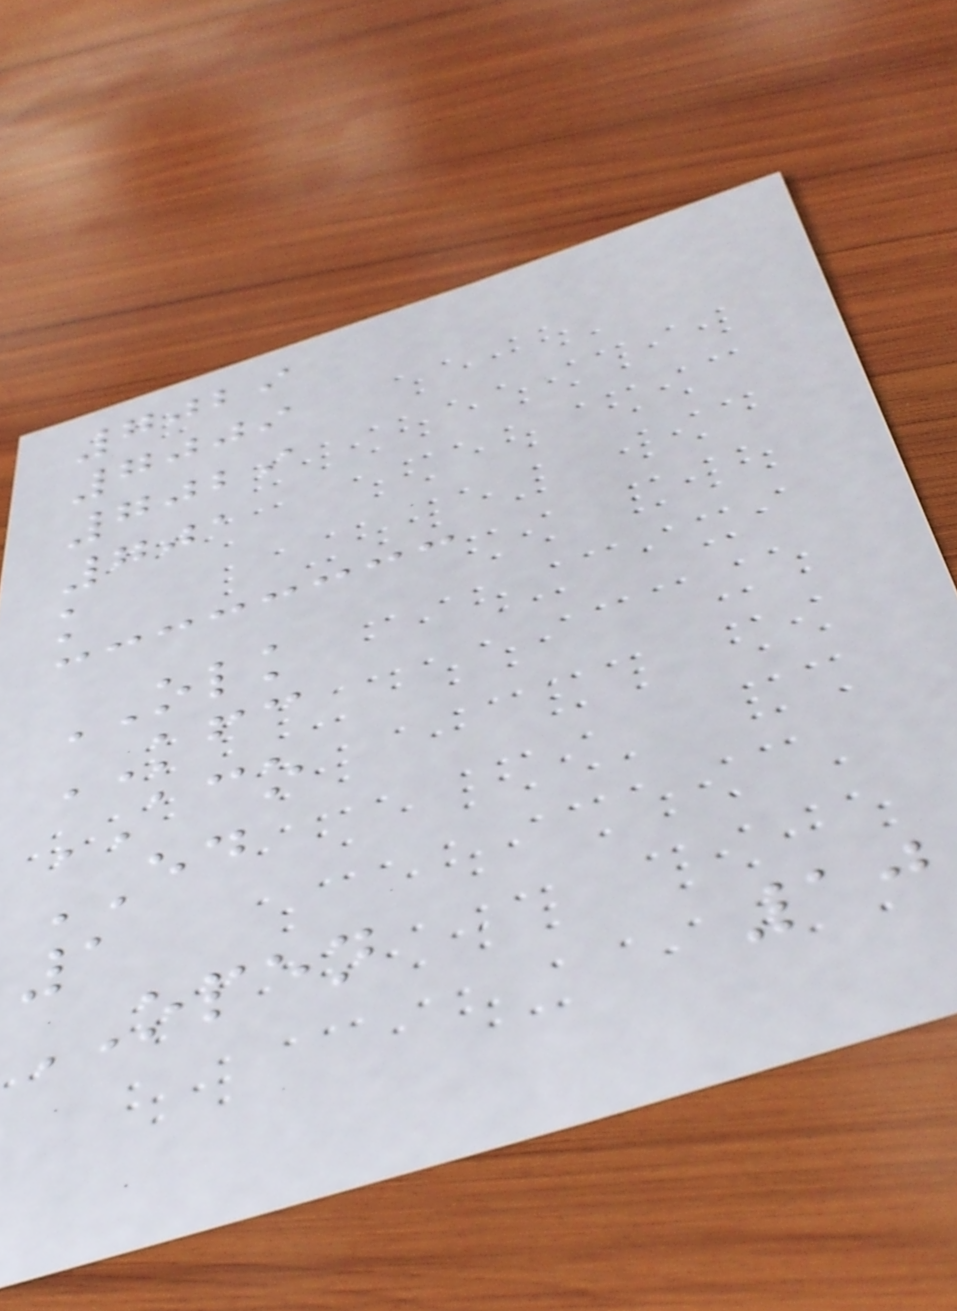7029
7009
7029
701
k
OLK
KFC
ACO
ED
1
OPEN
10
